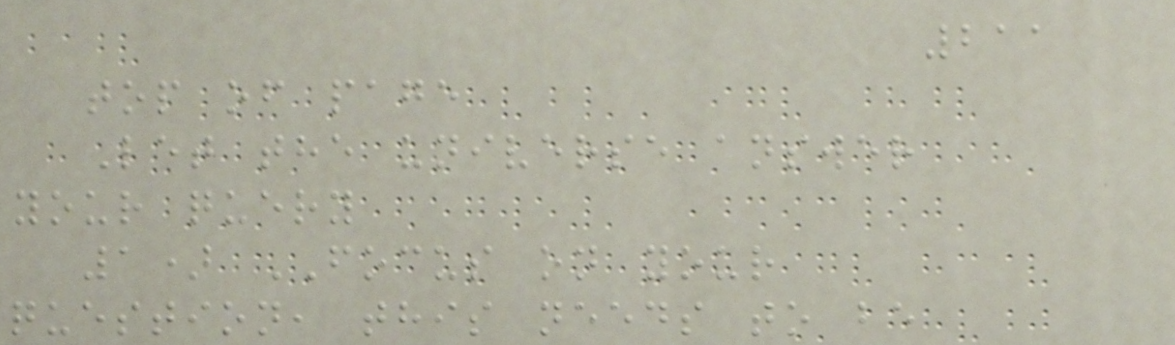211
top of page
Let the universe answer
your query
1) FOCUS on your
question, this needs to be
